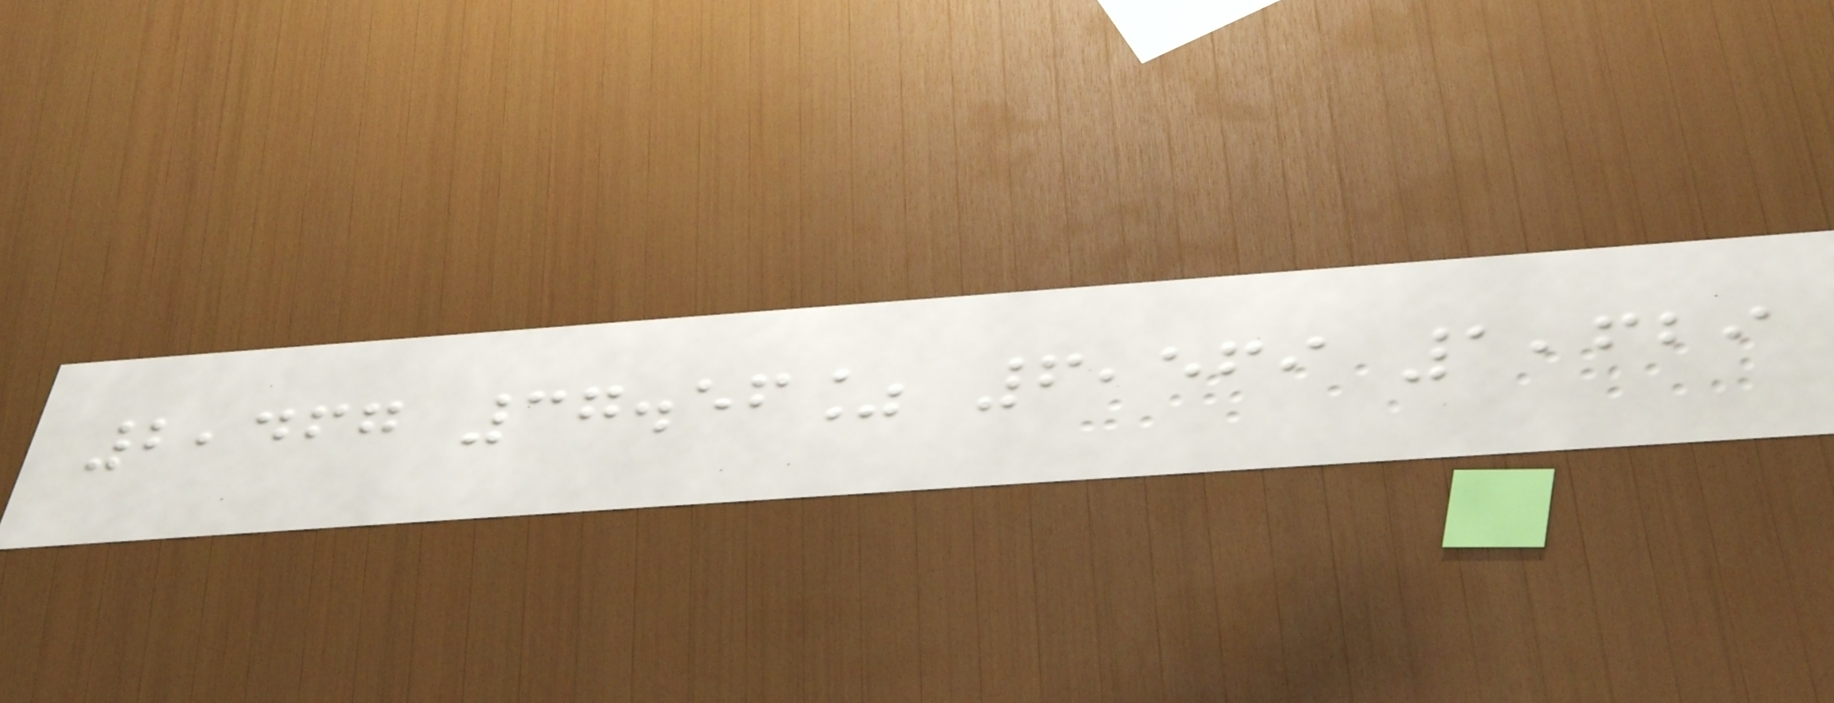2,467 37.56% 6,569 1,629
